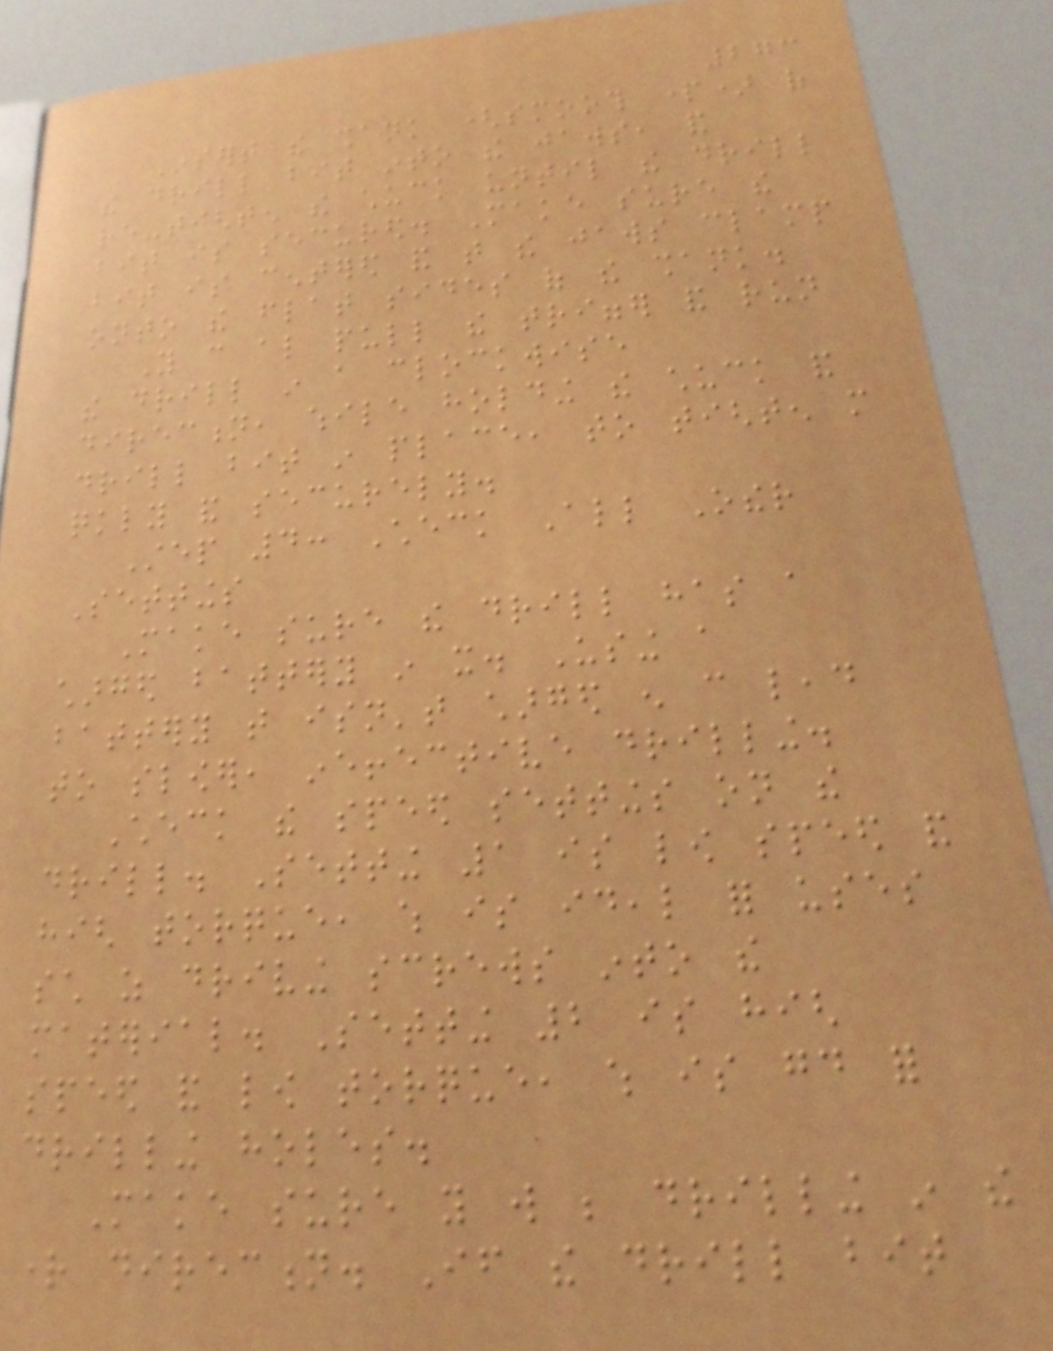273
Insert the shank (smooth part) of
the drill bit into the jaws, and
re-tighten the chuck until the drill
bit is secured. Make sure the
bit is centered and that the jaws clamp
onto the flat sides of the shank.
You can also pull the trigger and run
the drill in a clockwise
direction, while holding the chuck and
drill bit in place, to tighten more
quickly and securely.
Step 4: Check All Other
Settings
Make sure the drill has a
charged battery in it. Using a
battery that isn't charged enough can lead
to slower, ineffective drilling.
Check the speed settings on the
drill. Setting 1 is low speed and
high torque, which is ideal for uses
such as driving screws into the
material. Setting 2 is high
speed and low torque, which is good for
drilling holes.
Make sure you will be drilling in the
right direction. If the drill bit
